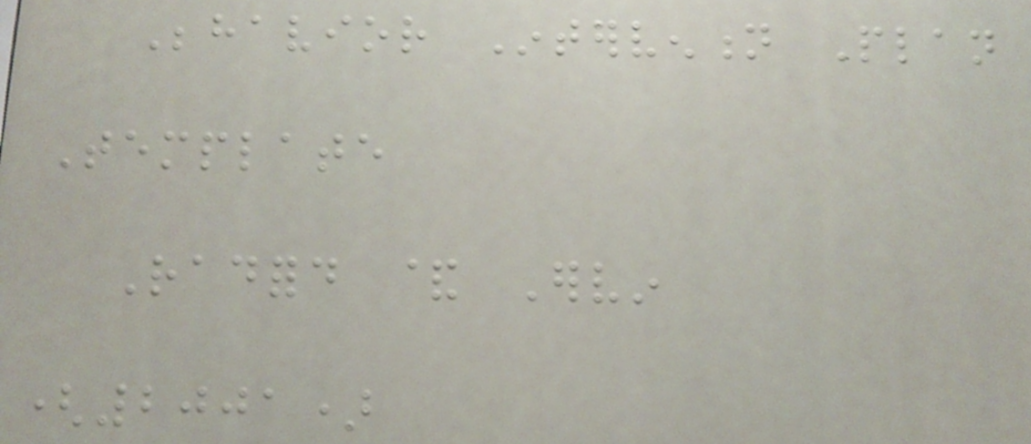Behavior Intervention Plan
Template
Radford & Ervin
(2001)
